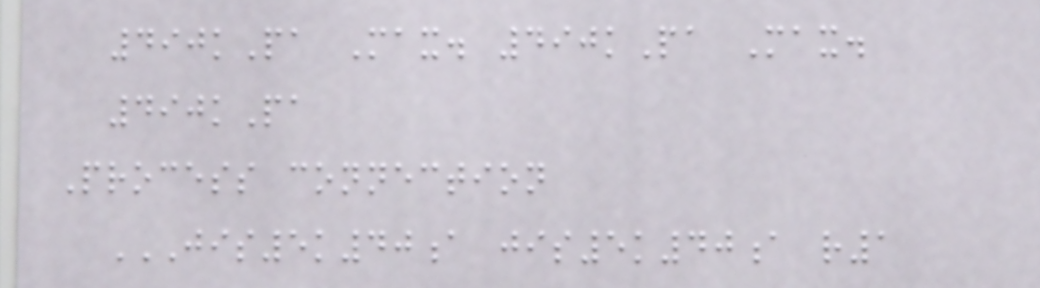490kPa Max. 490kPa Max.
490kPa
Process connection
JIS5K40A JIS5K40A R1
